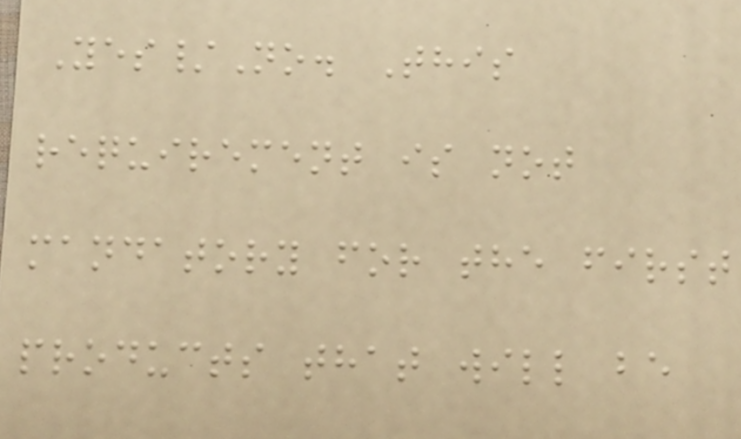Yes/No. This
requirement is not
mandatory for the first
products that will be
